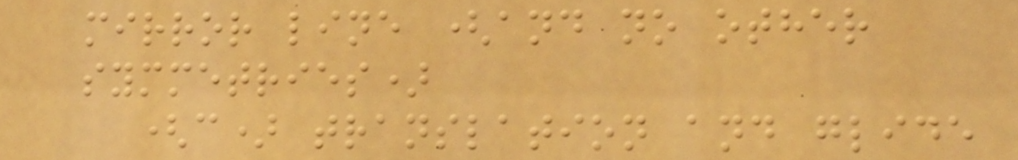mirror line (and no other
symmetries)
(c) translation and glide
